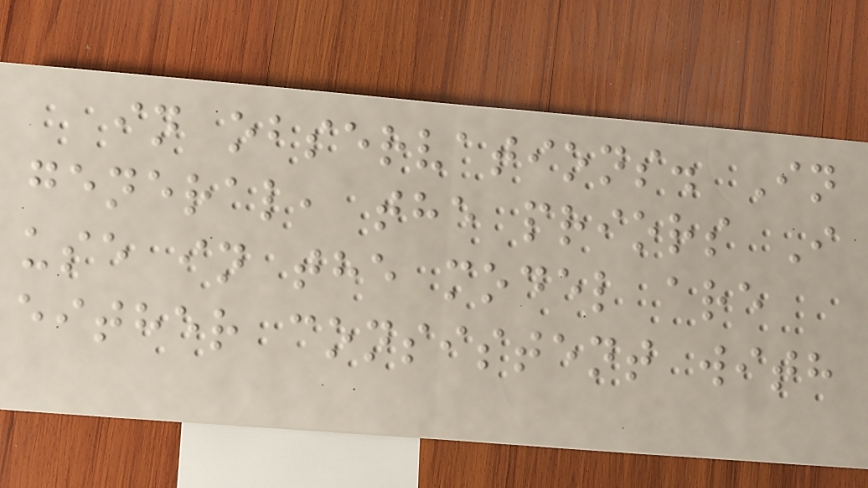in observations. In
general, the priors I
use in the model are
either consistent with
